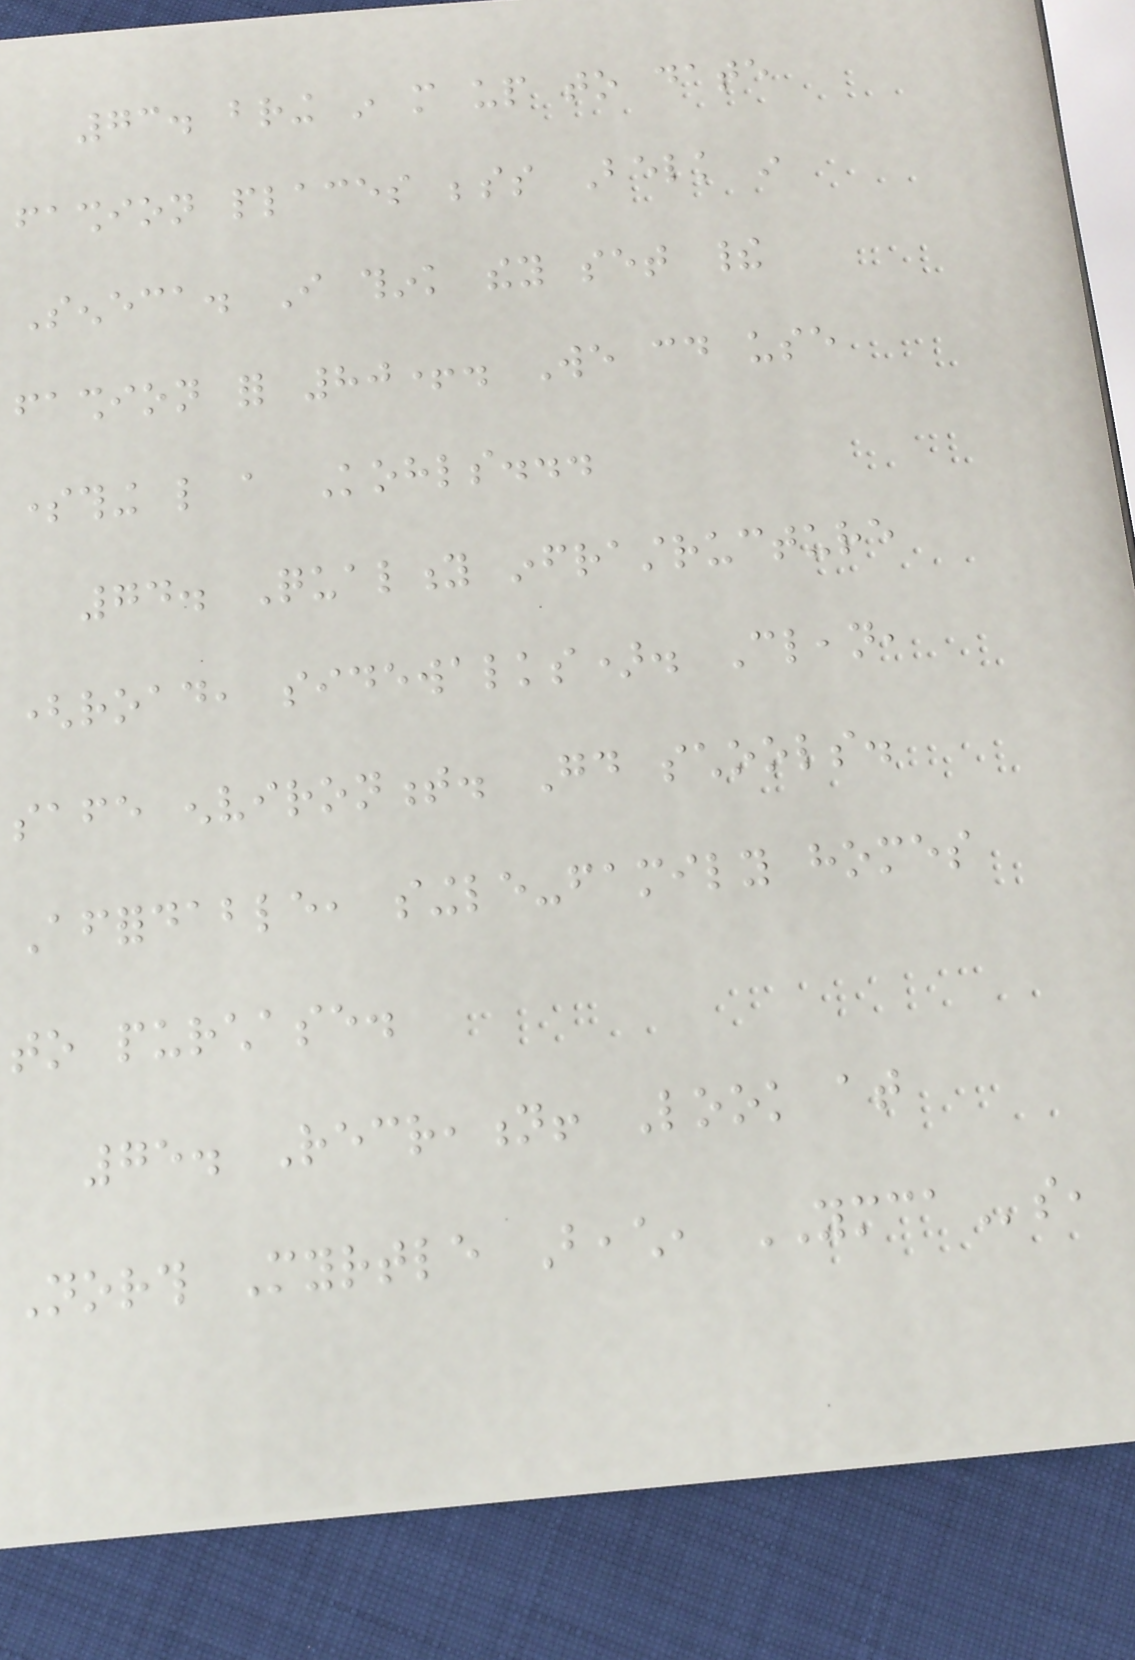73. bring in more up to date
fashion places besides Belk in
Seneca. I think they set their
fashion for 80+. We could use
something like a Kohls...
74. Quality infrastructure
(road, sidewalks). Clean,
safe environment. Good schools.
Affordable, single-family homes
to purchase.
75. Recreation! Look at
North Myrtle Beach, YMCAs,
